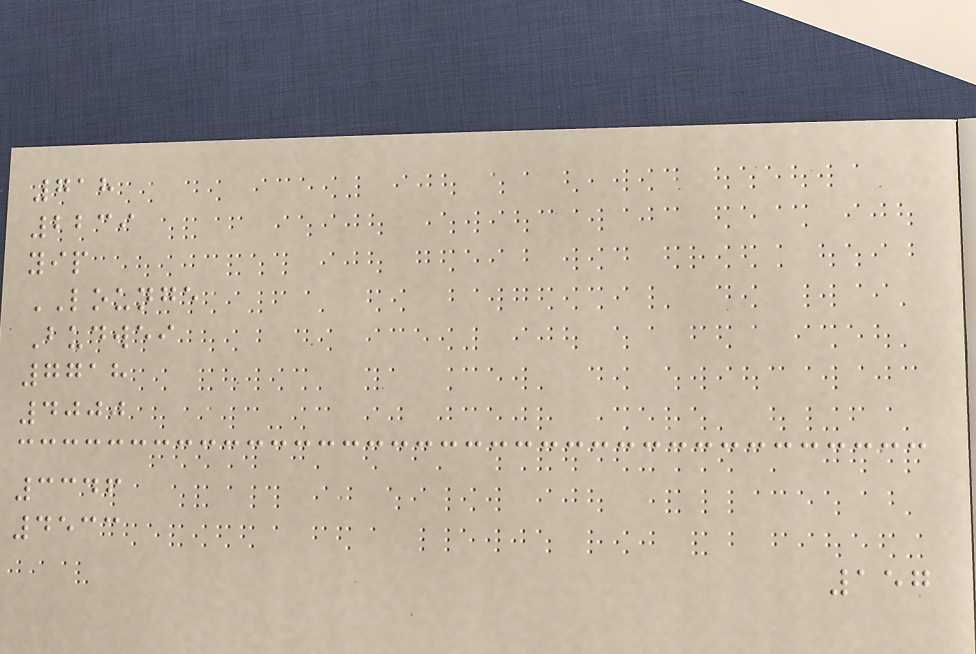718
2239
yip
LOUNGE
Budwei
7718
4000
3346
4533
157
